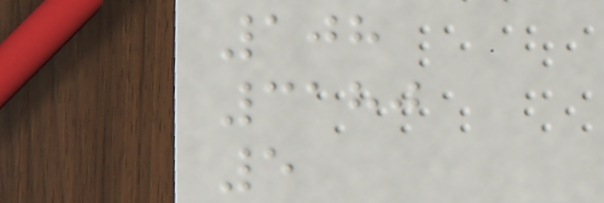108
3180
5
